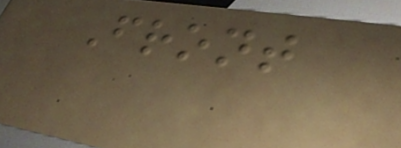Front
